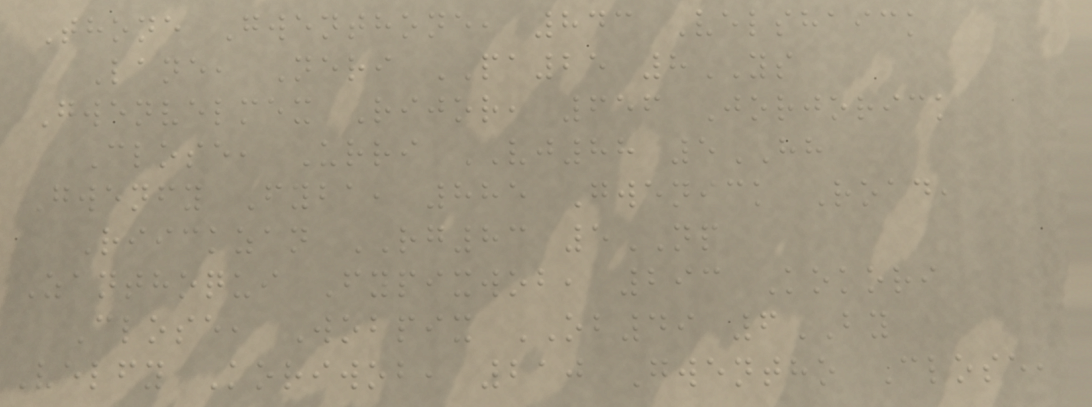Thone Gwenthone, 843 Velshaick
Lane, Neri PA25 8YS
Gwenvelmex Rijor, 656 Jorjorick
Close, Urri VJ88 5HH
Gwenfy Fyba, 885 Gwenick Road,
Riickzan RG83 5NP
Zanthoqui Fypixwob, 293 Kokori
Close, Wobpix OB49 6BY
Velfy Koriwob, 210 Gwentho Close,
